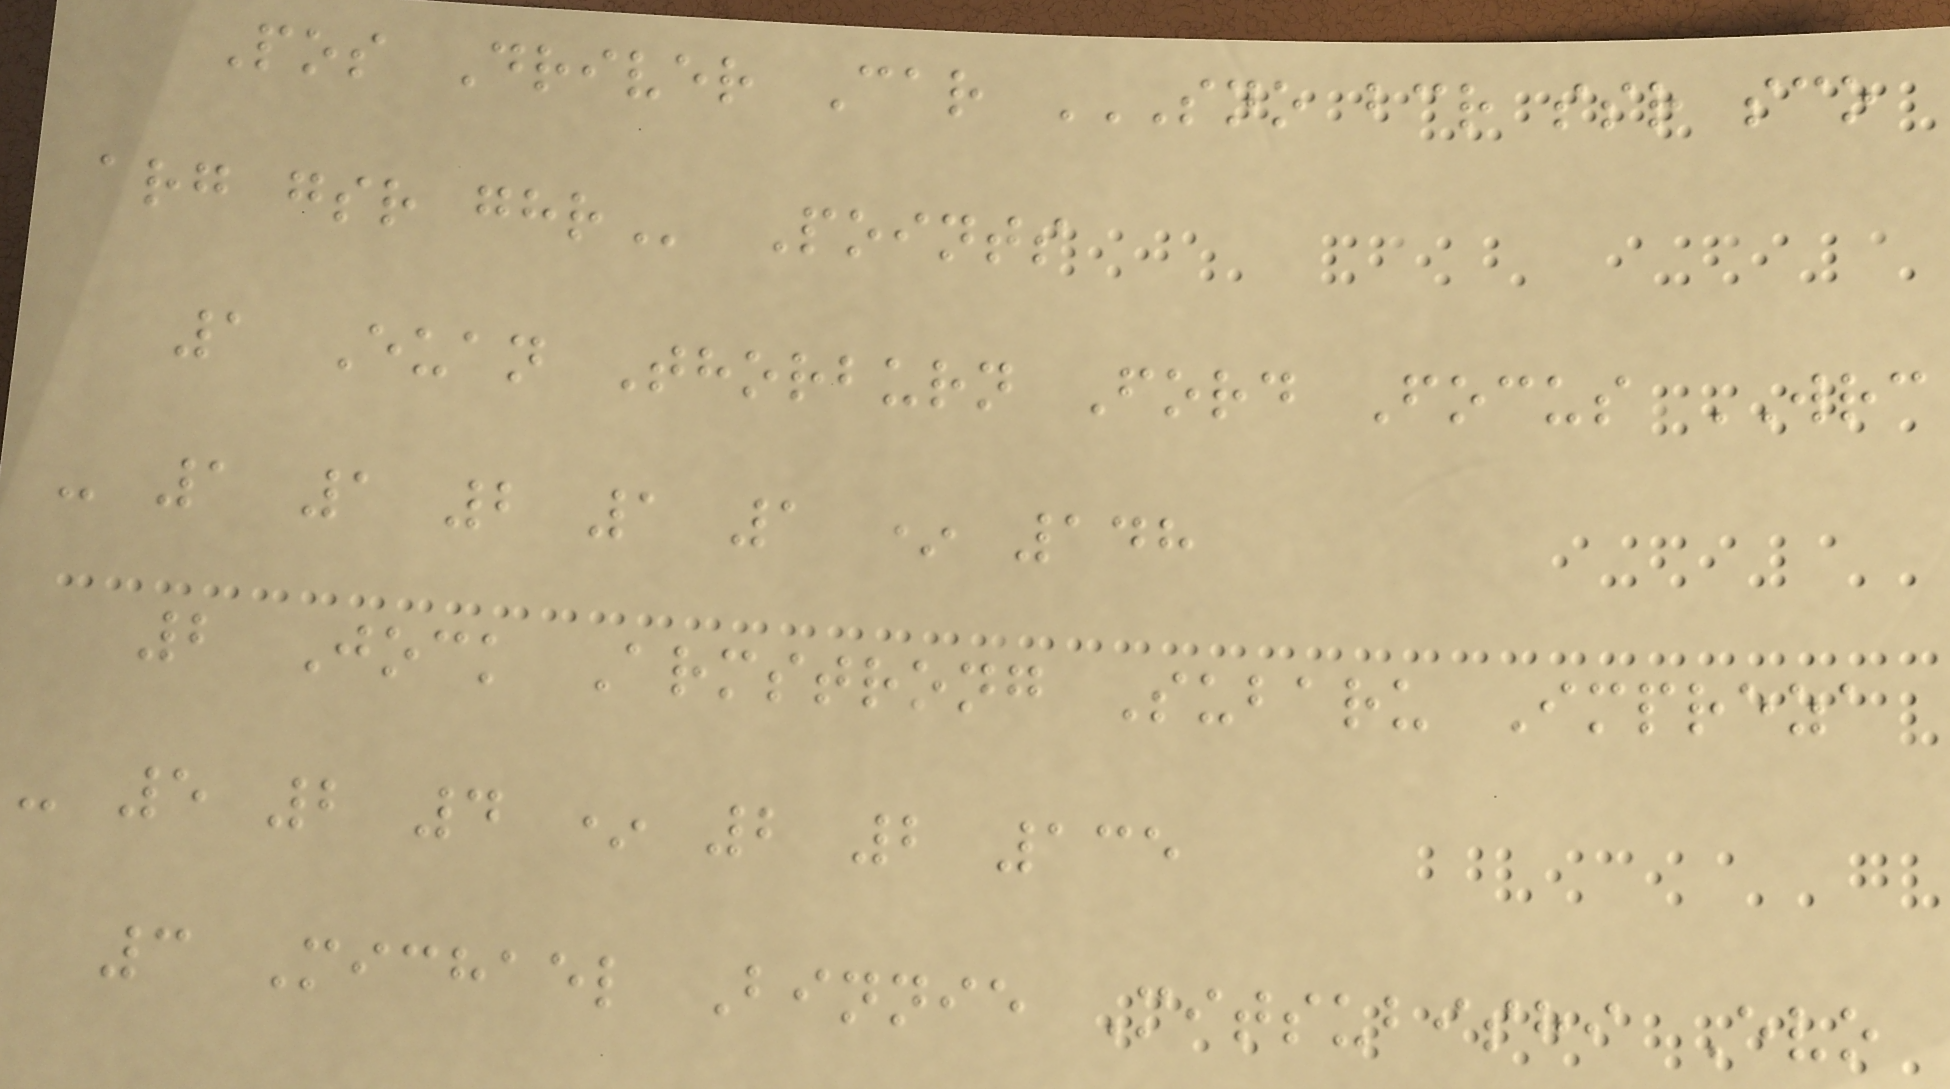Pos Driver Car SNO BCR SSR SCO
ARG GSR GHR Points
1 Euan Thorburn Ford Focus WRC
- 1 1 2 1 1 * 148
2 Jock Armstrong Subaru Impreza
- 5 2 4 * 2 2 135
3 Michael Binnie Mitsubishi Evo
